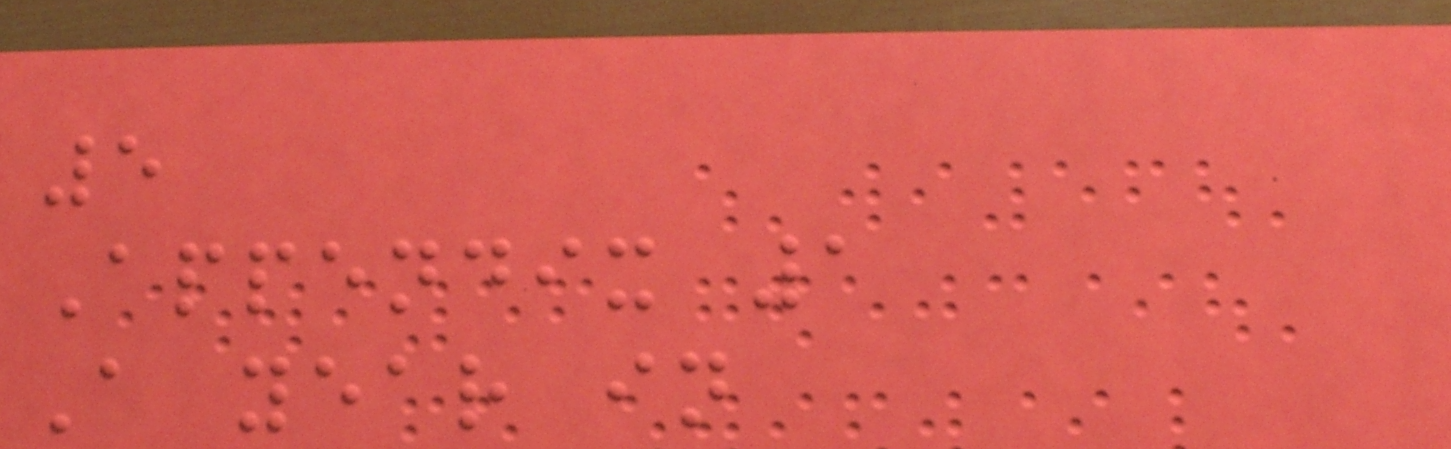5
Appendix 1
A year in
